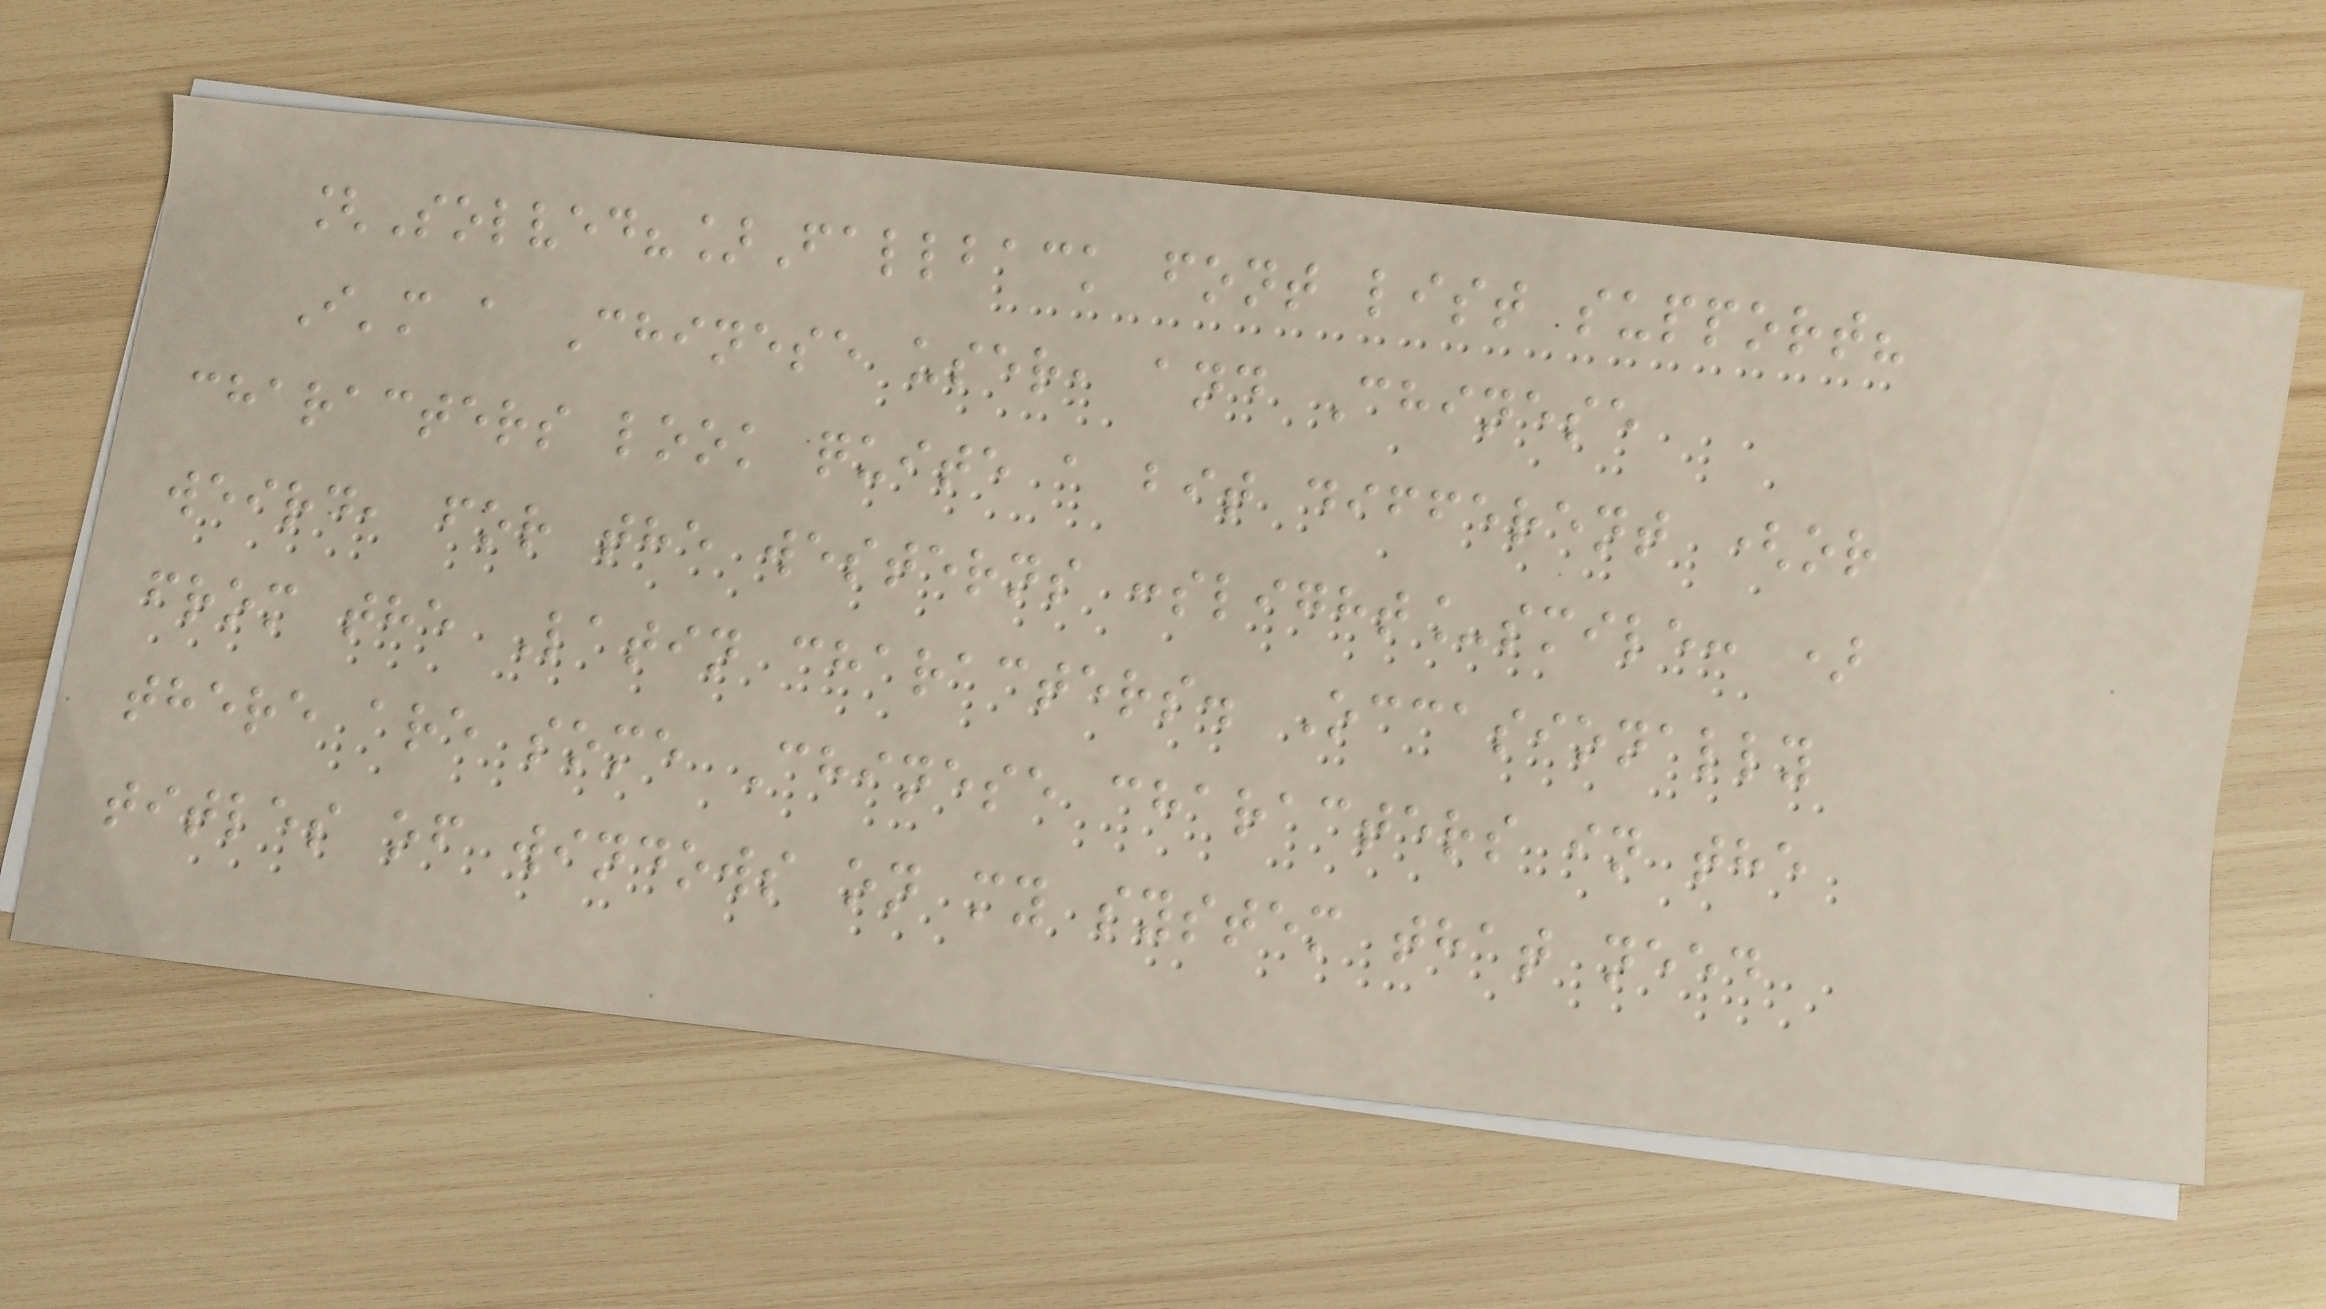[Solved?]Fallback font list support?
I'm a Chinese user, and Chinese
characters look quite a bit different (or
weird, for the westerns :slight_smile: )
from the Latin characters. Occasionally
there are some Chinese characters in the
titles of windows on my system that need
